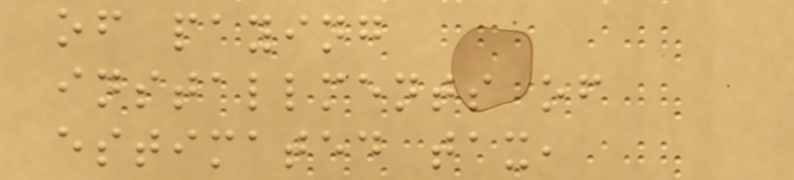of paying
installments of
estimated tax,
